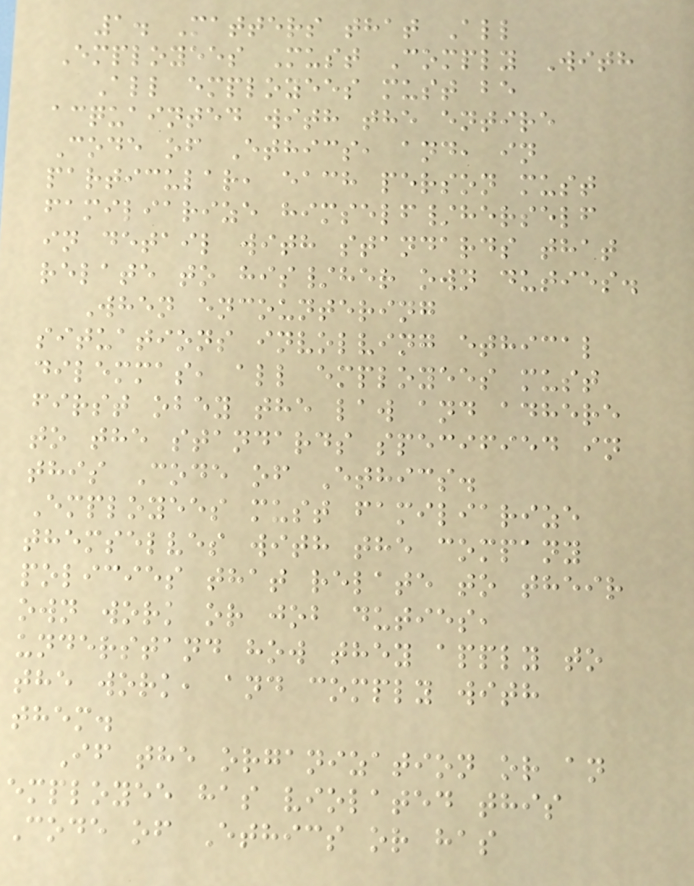1. Matters that All
Employees Must Comply With
All employees must be
acquainted with the entire
Code of Ethics, and, in
particular, each person must
familiarize himself/herself
in detail with standards that
relate to his/her own duties.
When encountering
situations involving ethical
dilemmas, all employees must
first obey the law and adhere
to the standards specified in
this Code of Ethics.
Employees must familiarize
themselves with the company
policies that relate to their
own work or job duties,
understand how they apply to
the work, and comply with
them.
If the organization or an
employee has violated this
Code of Ethics or has
